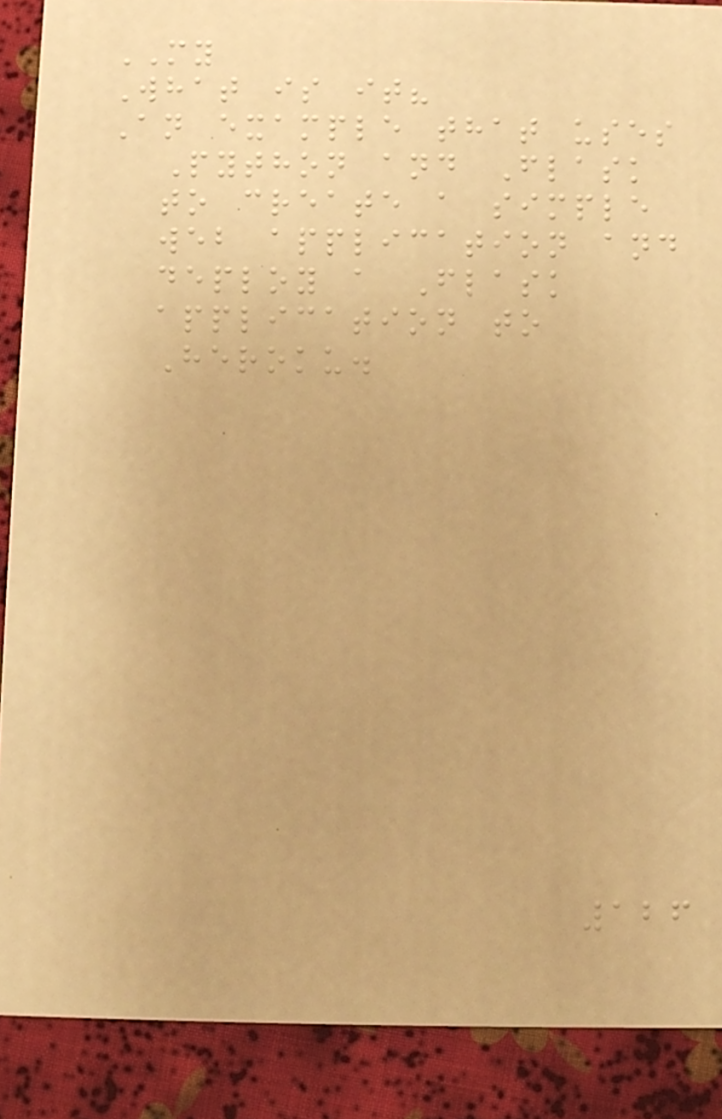MY
What is it?
An example that uses
Python and Flask
to create a simple
web application and
deploy a Flask
application to
Heroku.
126
